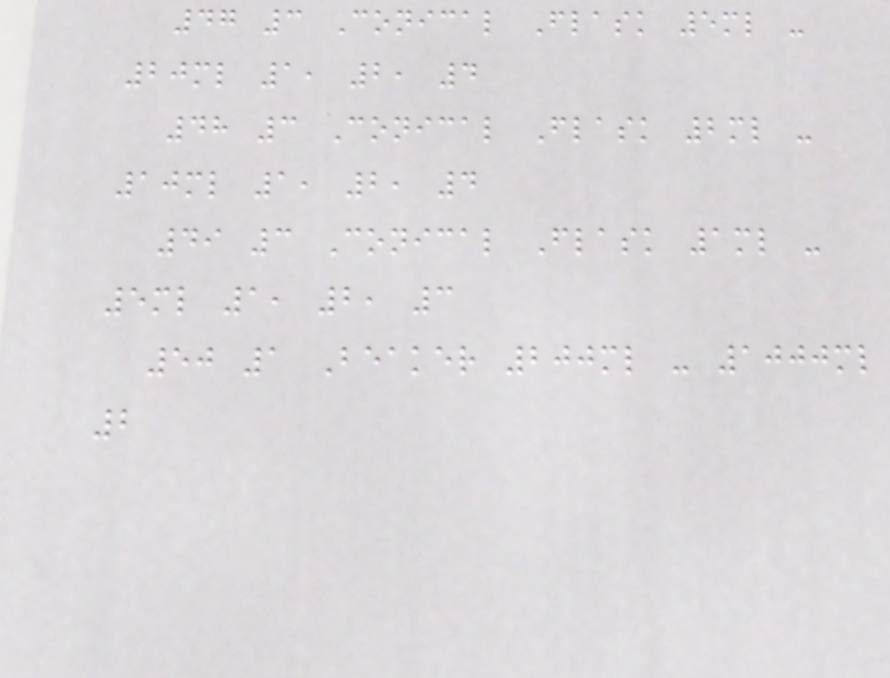47 3 Conical Flask 5ml -
20ml 1, 2, 4
48 3 Conical Flask 2ml -
10ml 1, 2, 4
49 3 Conical Flask 1ml -
5ml 1, 2, 3
50 1 Beaker 200ml - 1000ml
2
